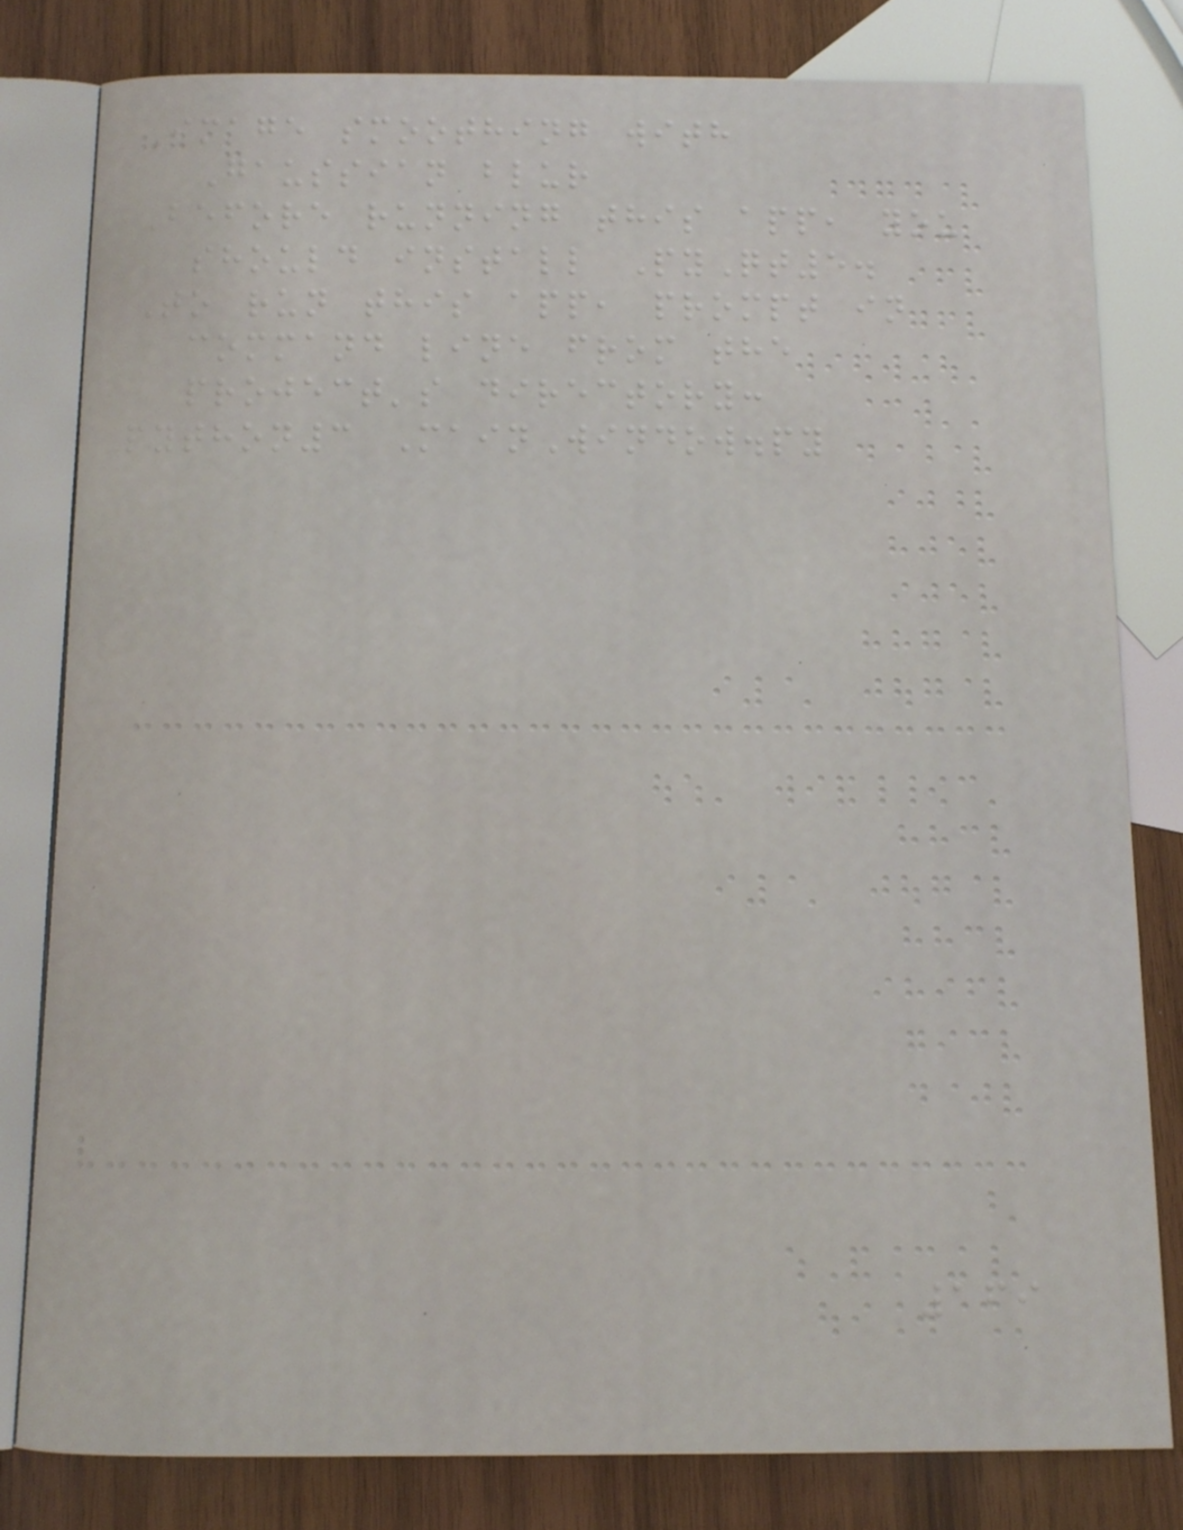Image smoothing with
Gaussian blur
Before running this app, you
should install PyQt5.
To run this app, prompt in
command line from the
project's directory:
python3 MainWindow.py
169
